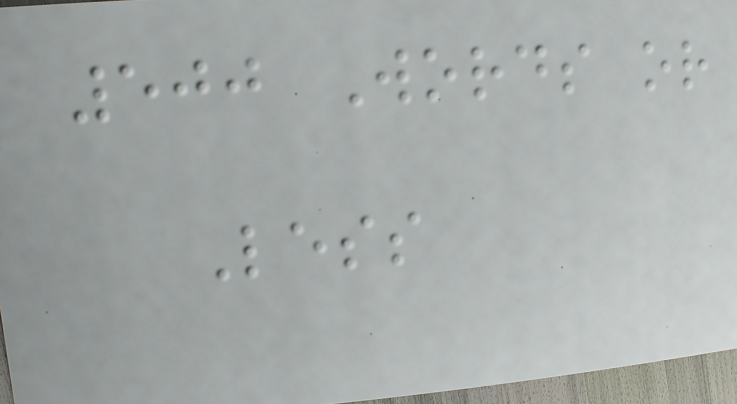500 Words or
Less
